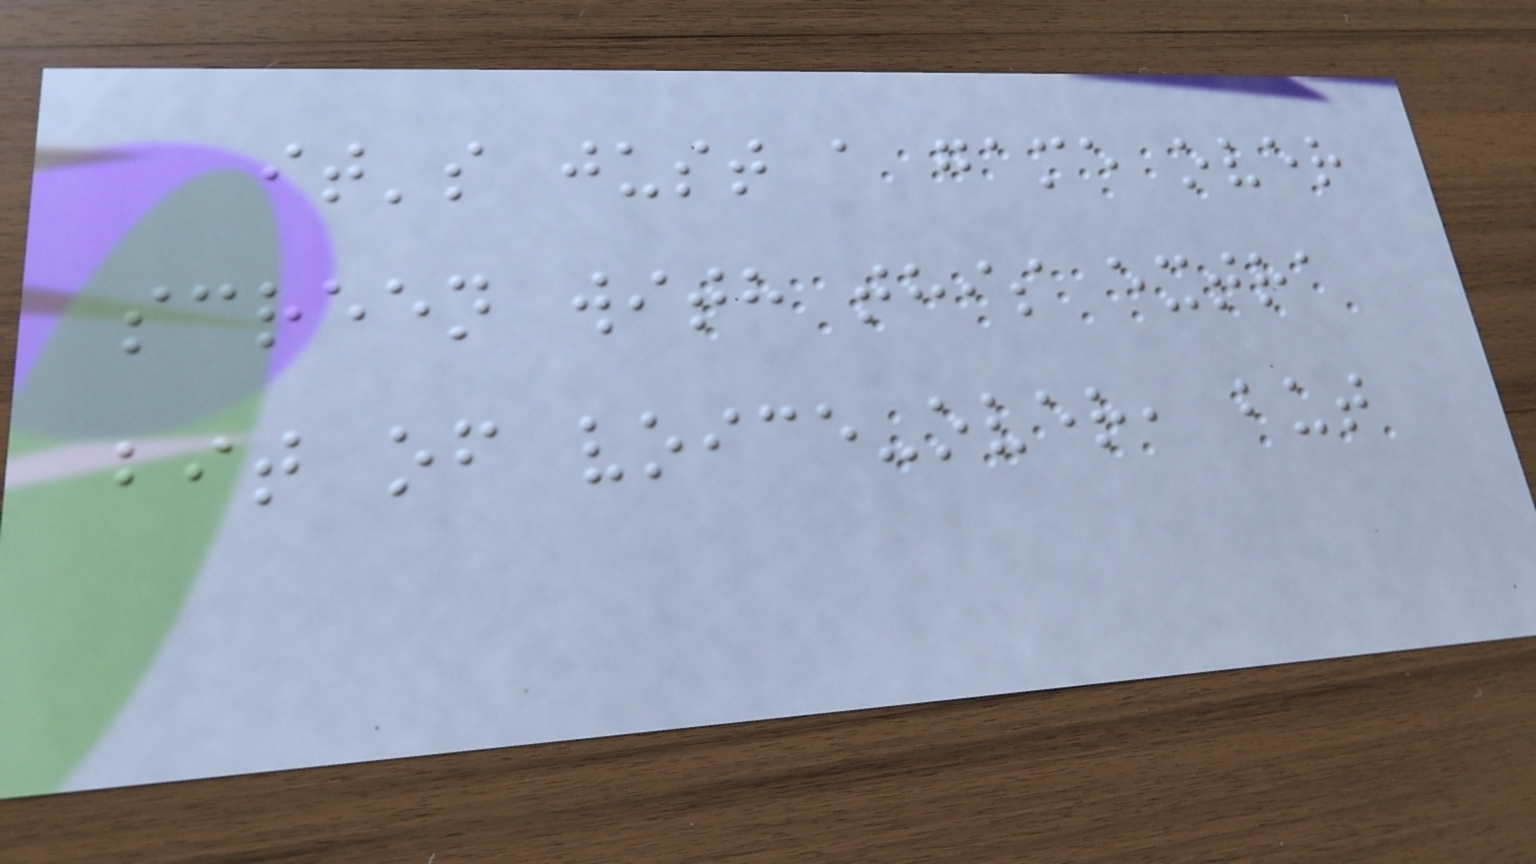it's just a game over
screen with this extra
bit of voice-over, but
